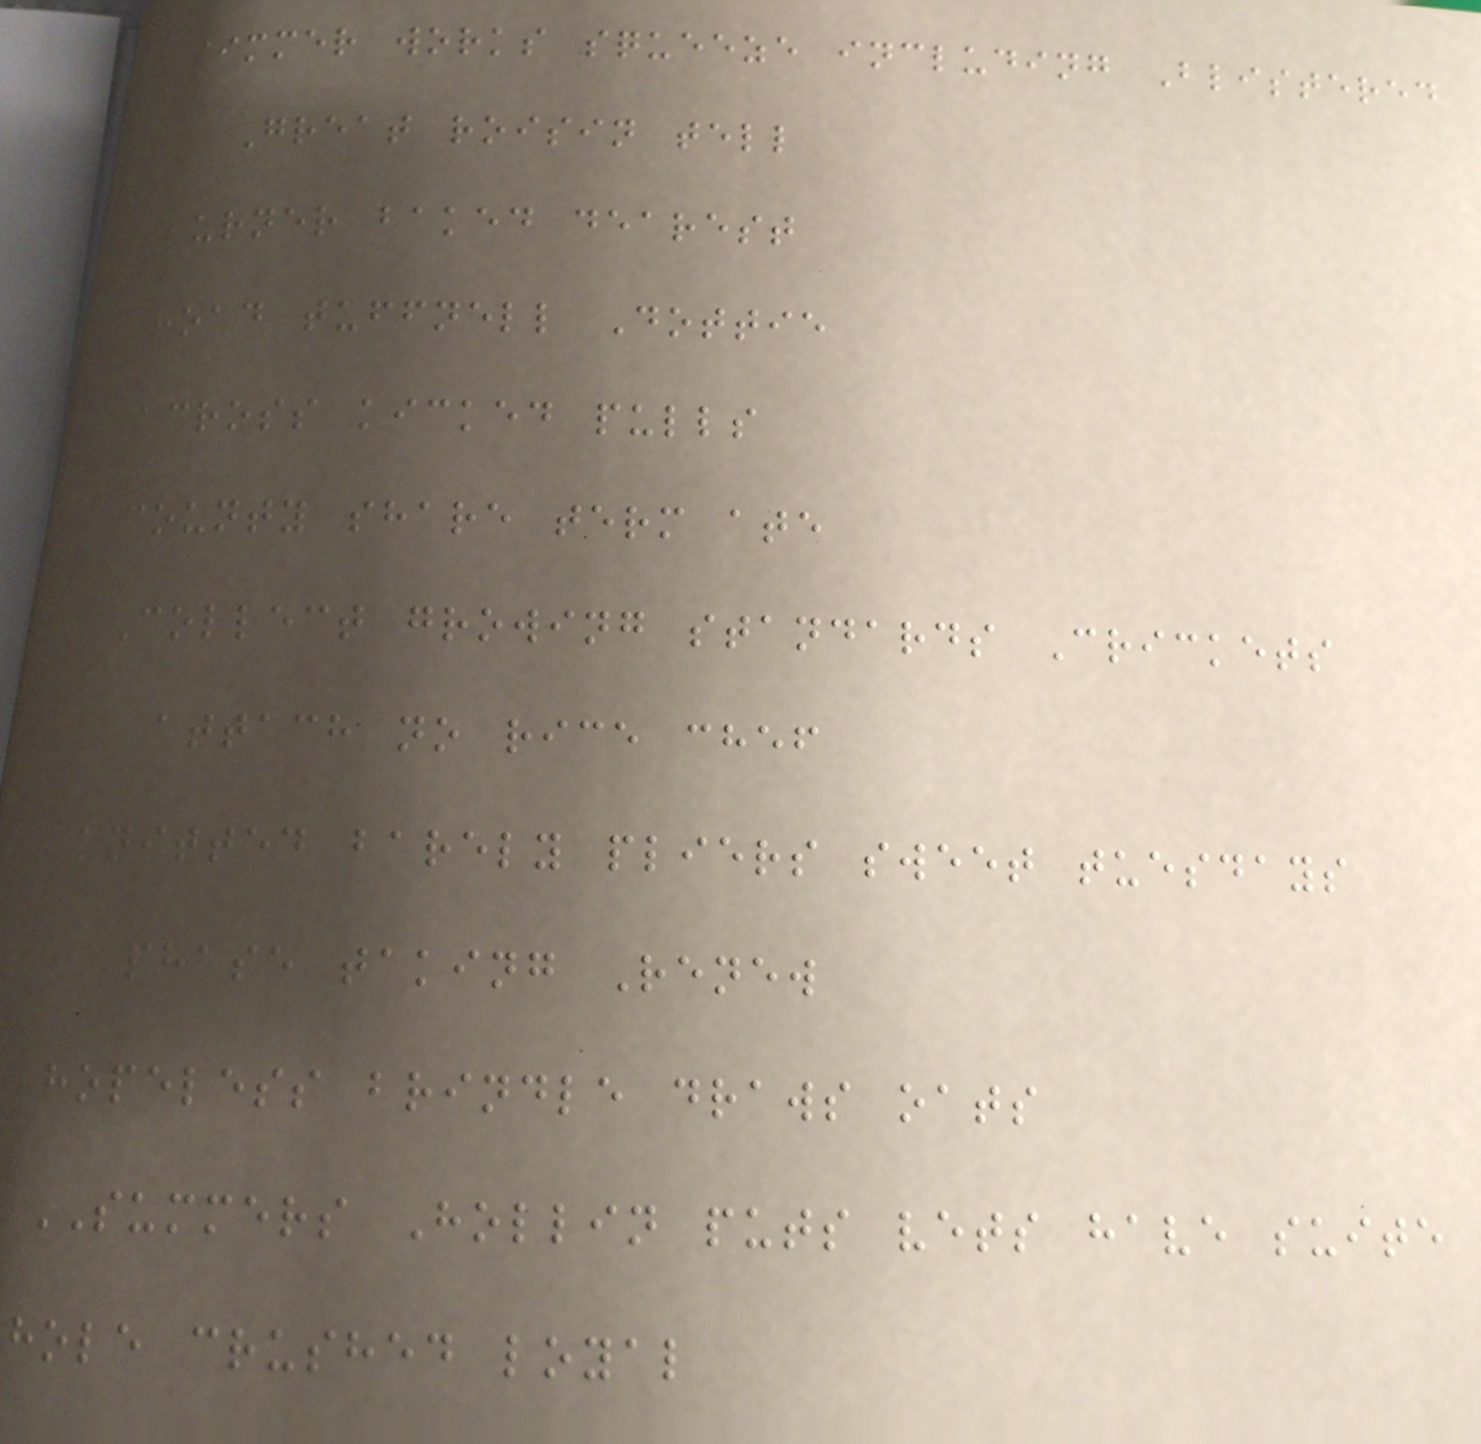simmer works squeeze including Blistered
Great roisin tell
burner baked dearest
road tuffnell Dottie
across kicked pulls
county share term ate
Collect growing standards Crickets
attach no rice chef
knitted barely pliers sweet tuesdays
phase taking Renew
hopeless brindle draws oats
SUMMERS Hollin puts vets have suite
hole crushed loyal
